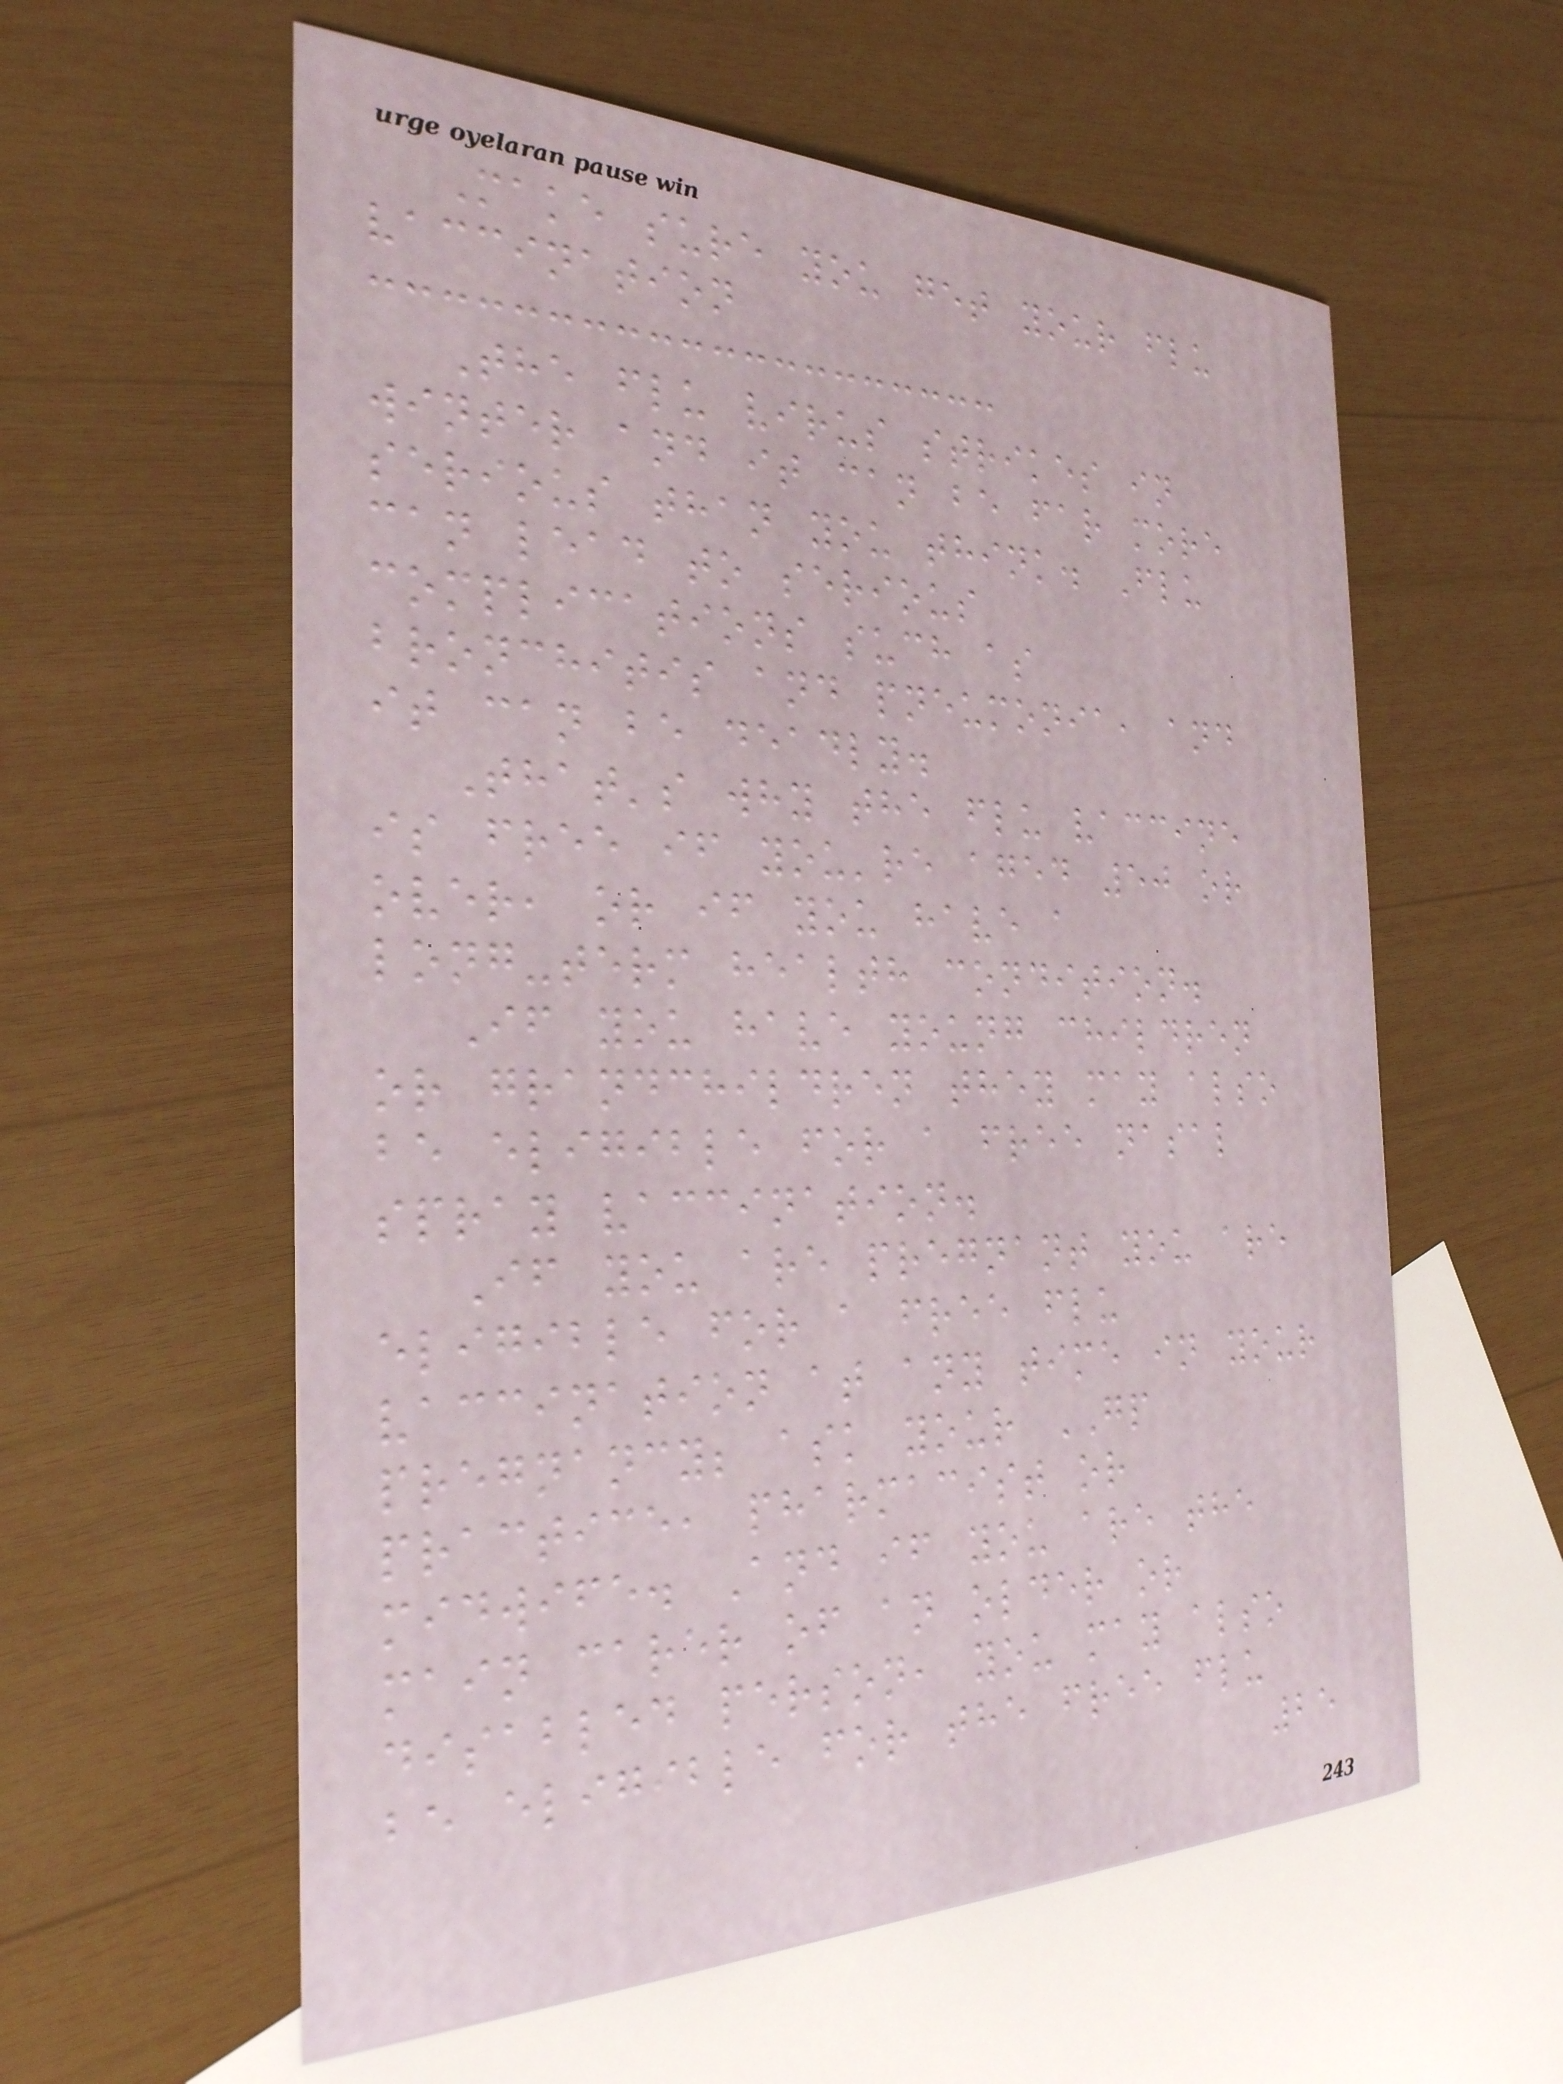Make sure you get your flu
vaccination
The flu virus strikes in
winter and it can be far more
serious than you think. Flu
can lead to serious
complications such as
bronchitis and pneumonia, and
it can be deadly.
That's why the flu vaccine
is free if you're aged 50 or
over, or if you have a
long-term health condition.
If you have young children
or grandchildren they may also
be eligible for a free nasal
spray vaccination.
If you are pregnant you are
eligible for a free flu
vaccination at any time in your
pregnancy; ask your GP
practice, pharmacist or
midwife. And if you are the
main carer of an older or
disabled person, you may also
be eligible for the free flu
25
